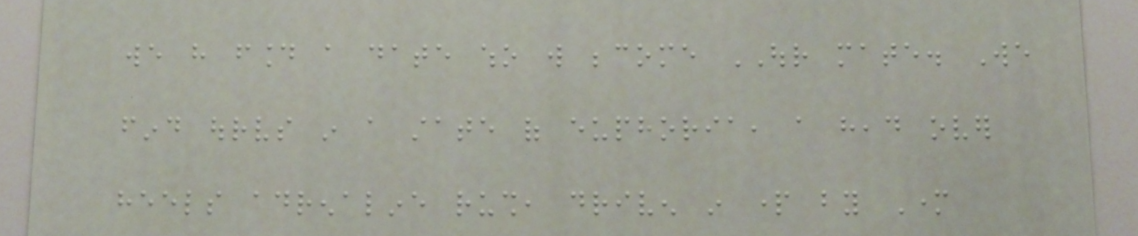we have found a date who will become OUR mate. We
find ourselves in a state of euphoria, a head over
heels adrenaline rush, driven in part by Mother
